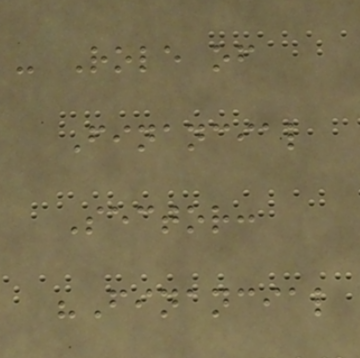- Role of
Financial
Sector:
"Financial
